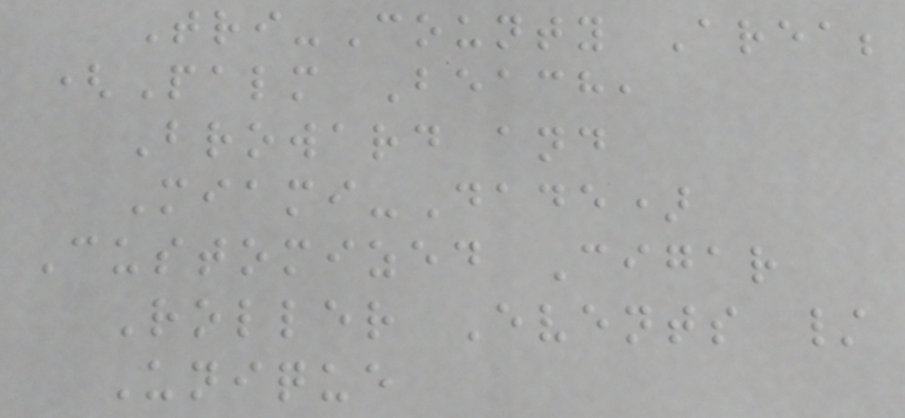Tri-County Area;
(Palm Beach,
Broward and
Miami-Dade)
Customized Cigar
Roller Events /
Unique
